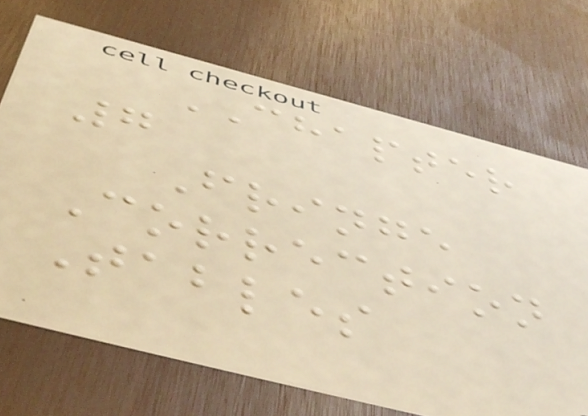CHAPTER
7
Fringe
Correction
Tables
